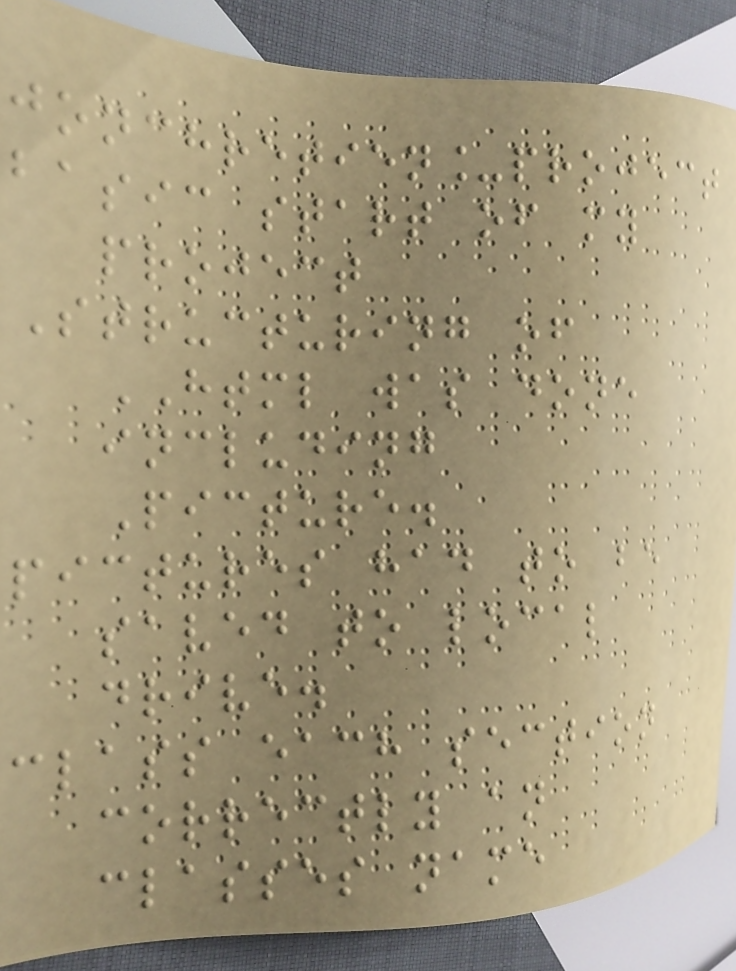jonchretien_project
basic start of my
project
Structuring of
HTML was done
including
Picture.
pictures had to be
saved to local
drive.
class each section
correctly an
classes name
